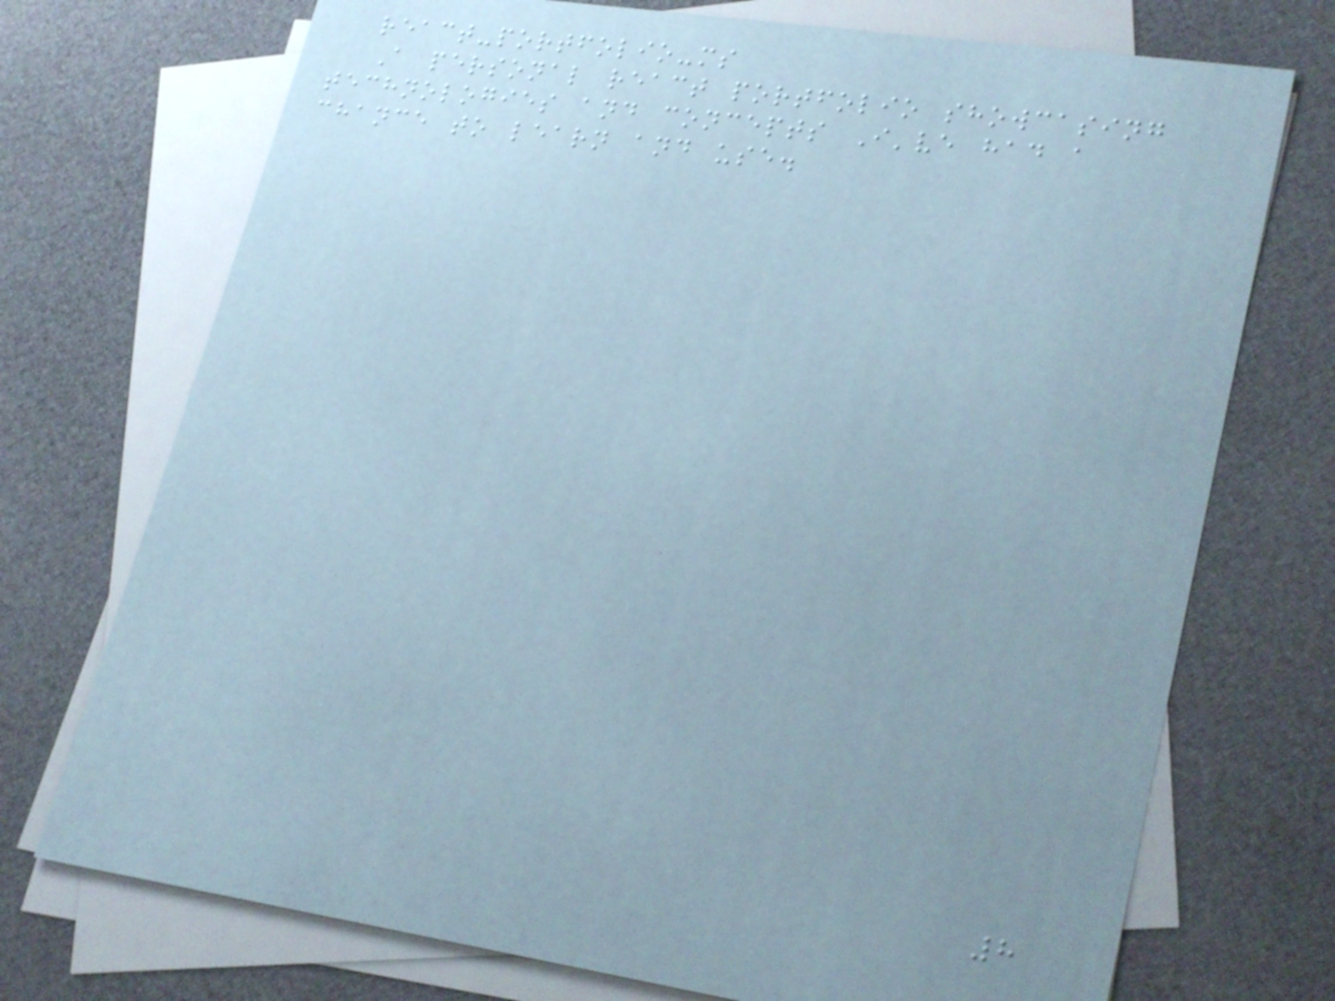react-portfolio-ms
A personal react portfolio showcasing
technologies and concepts I've had a
chance to learn and use.
8
